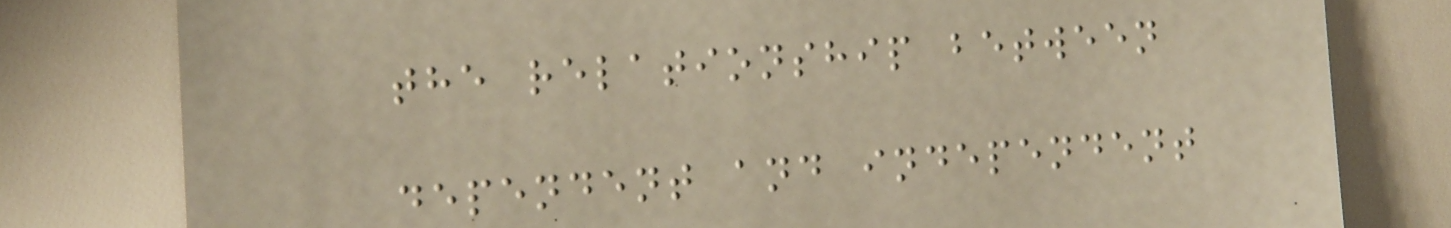the relationship between
dependent and independent
